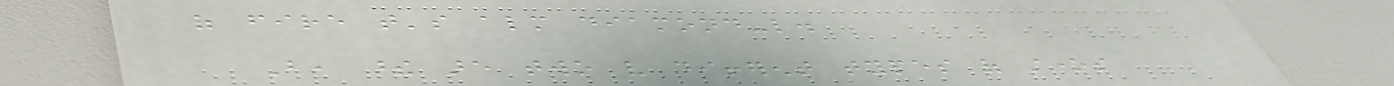of fire that's almost diamond-like.
But, these are two very different types of stones
